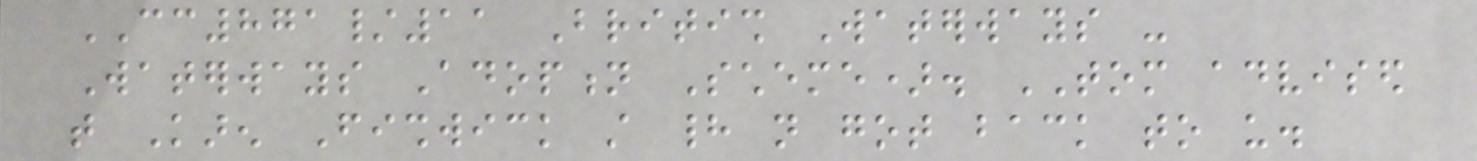CC871/11 British Waterways -
Waterways Adoption Scheme). TOM advised
that Karen Fishwick still had not got back to us.
